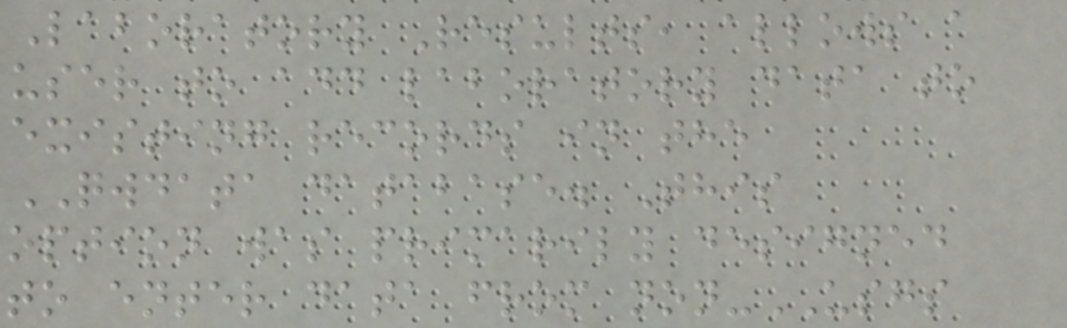Laboratory Results, allows a
user to add laboratory data to
existing records in the
QWDATA database. This
option was primarily designed
to enter data from non-USGS
